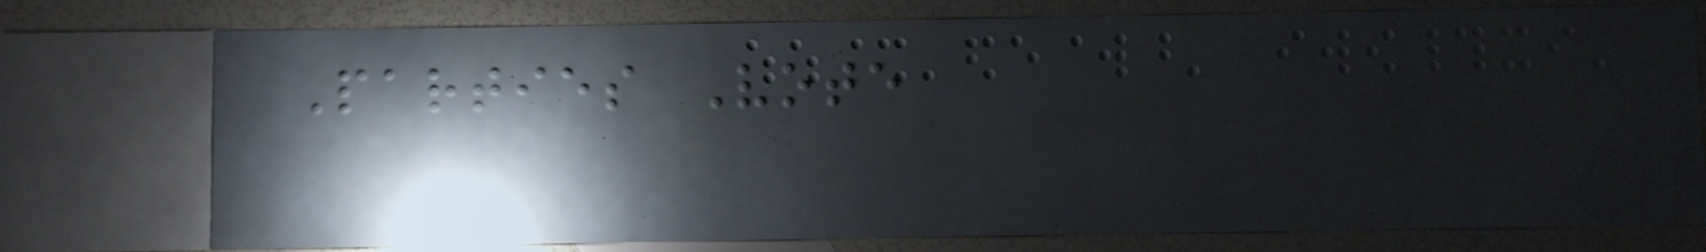Parties Vote
